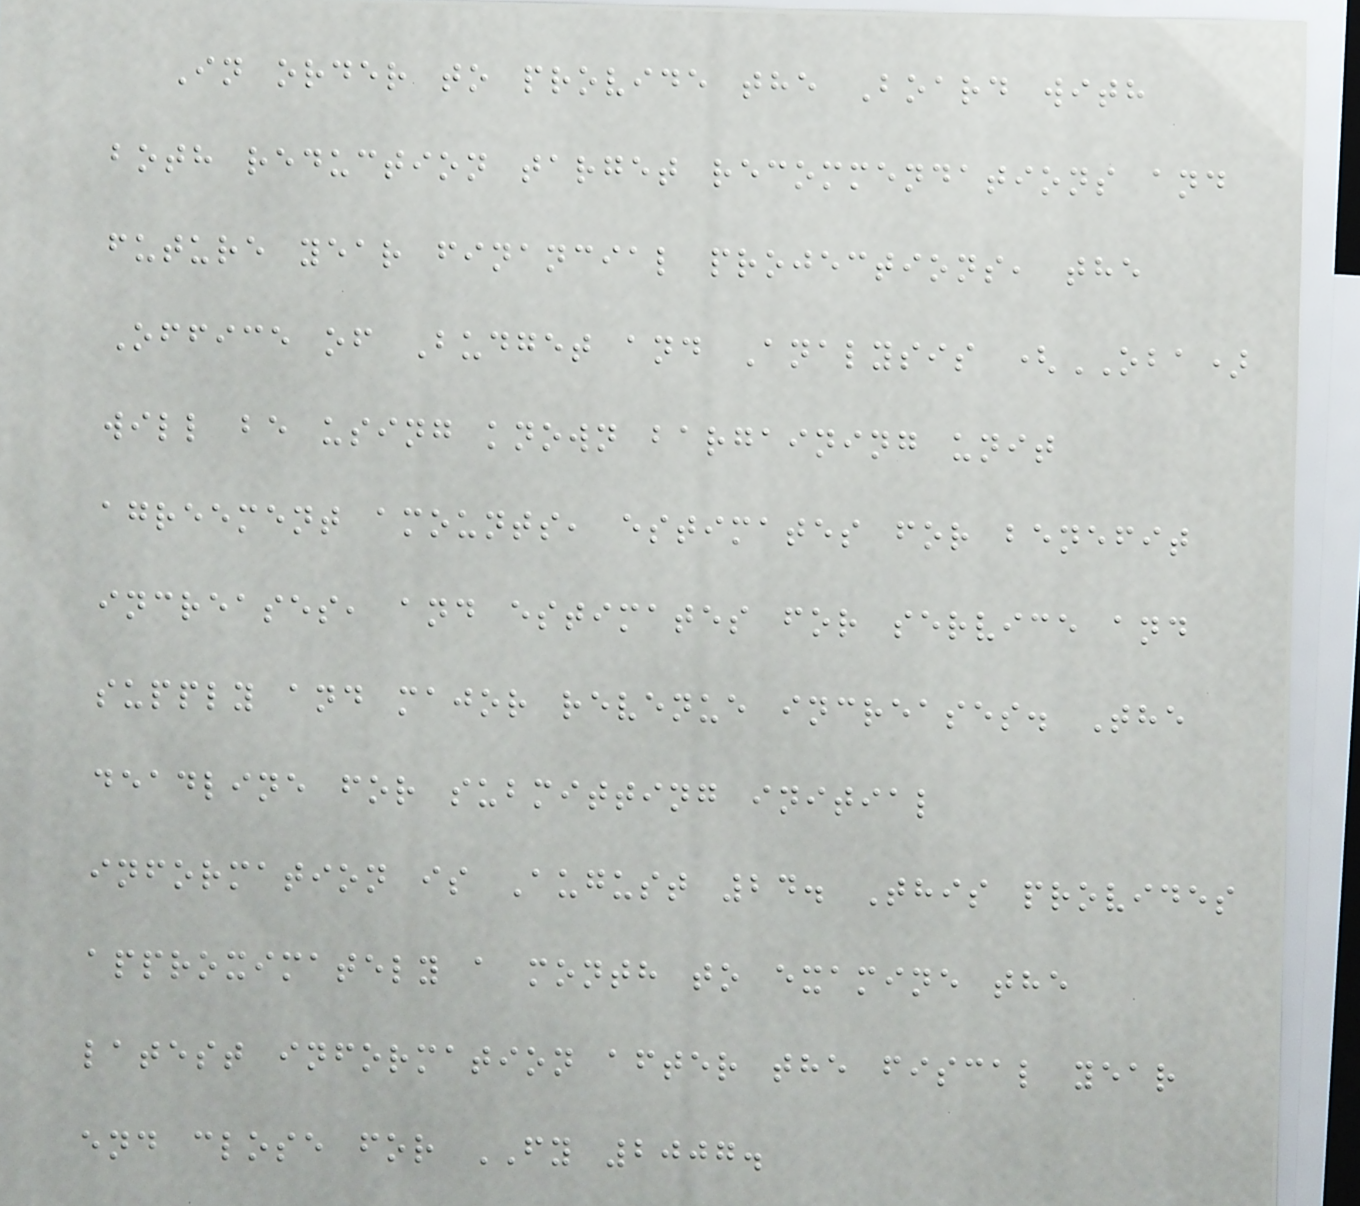In order to provide the Board with
both reduction target recommendations and
future year financial projections, the
Office of Budget and Analysis (OBA)
will be using known bargaining unit
agreement amounts, estimates for benefit
increases, and estimates for service and
supply and major revenue increases. The
deadline for submitting initial
information is August 24. This provides
approximately a month to examine the
latest information after the fiscal year
end close for FY 2007.
